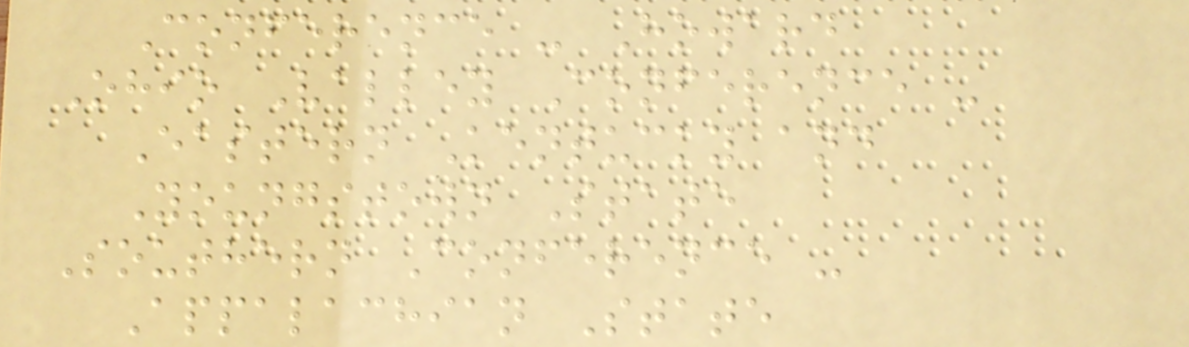Conference - Howard
Ohio Valley Conference -
Eastern Kentucky and
Youngstown State
Southern Conference -
Appalachian State
